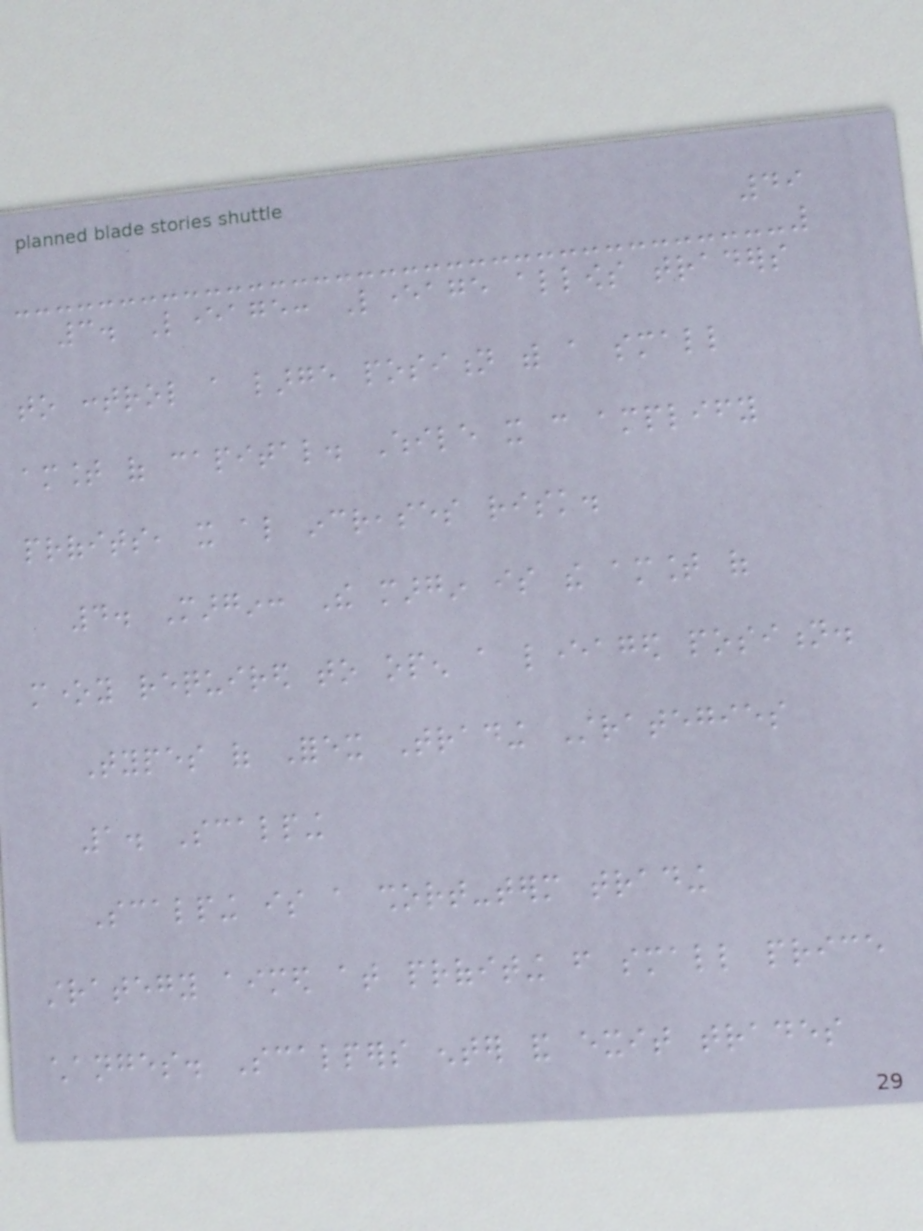49
3. Leverage: Leverage allows traders
to control a large position with a small
amount of capital. While it can amplify
profits, it also increases risk.
4. Margin: The margin is the amount of
money required to open a leveraged position.
Types of Forex Trading Strategies
1. Scalping
Scalping is a short-term trading
strategy aimed at profiting from small price
changes. Scalpers enter and exit trades
